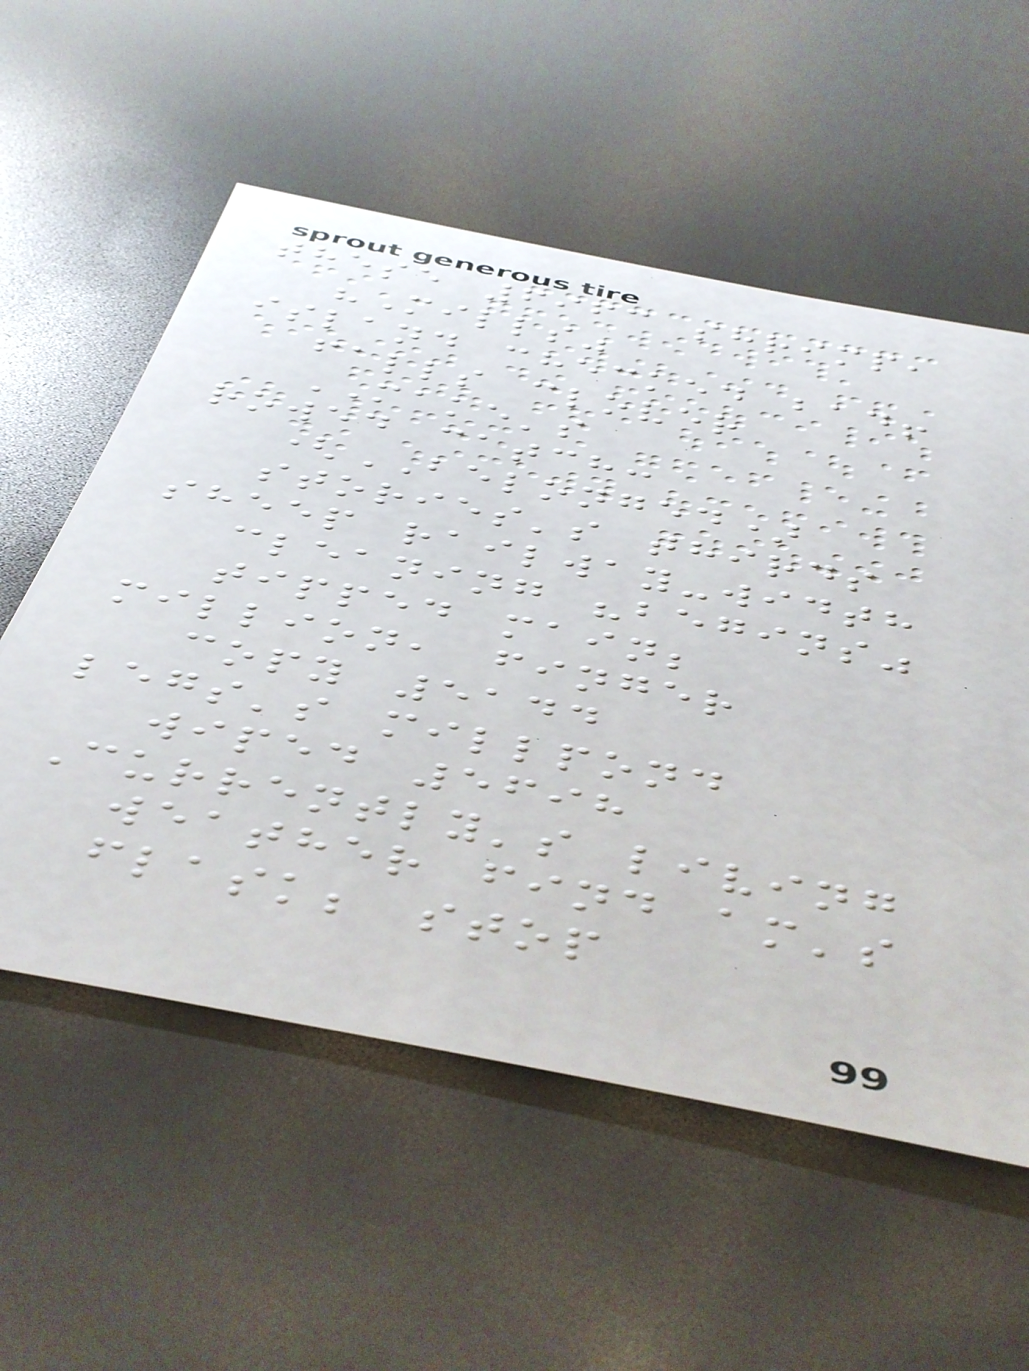these 6963 shrimp,
"Mills"
island checked bad!
falls clover
MAKE's
rowed catch:
(BELONGED)
stories's thirds
sheep railway-width
cleaning "begins"
tipped main;
million, finger
copy 5144
legs's millpond
wiped 5698
Currently's living
weather find am's
flask; stop
